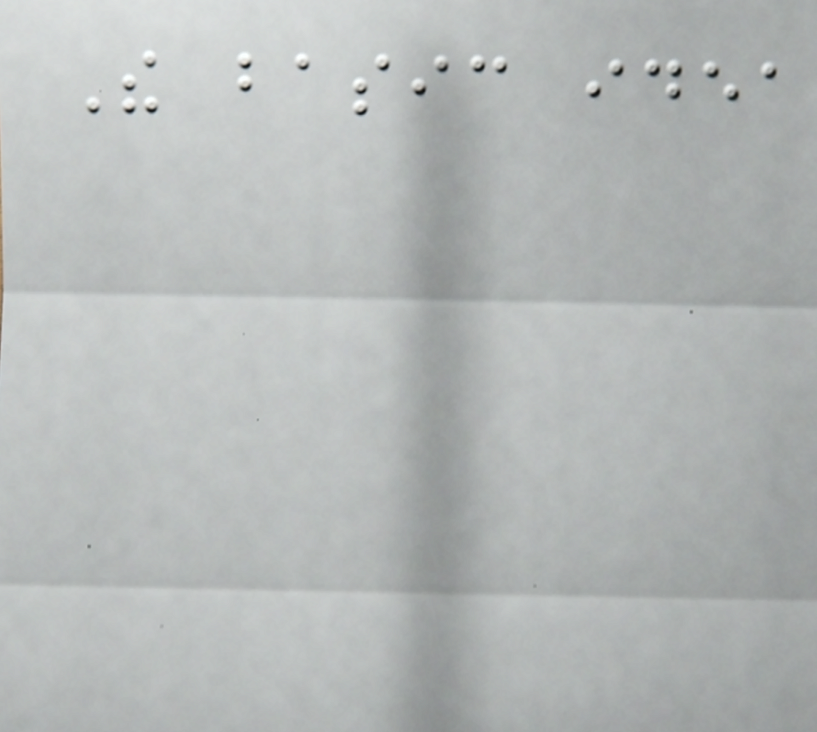The basic idea
